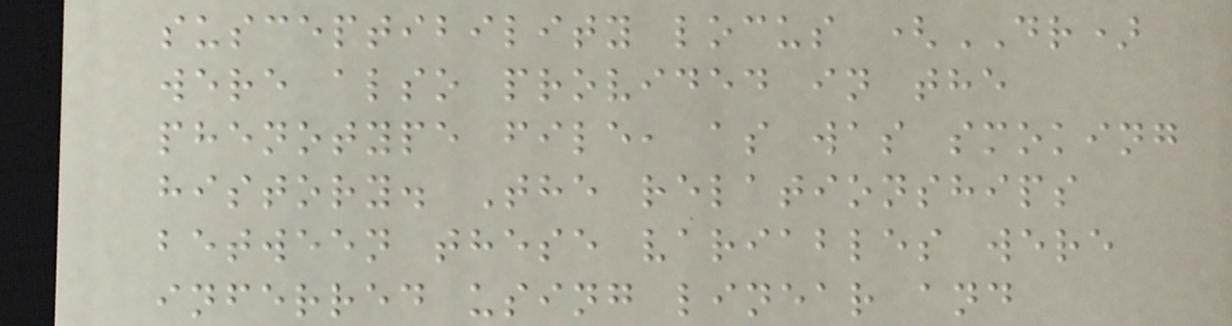susceptibility locus (DR)
were also provided in the
phenotype file, as was smoking
history. The relationships
between these variables were
inferred using linear and
